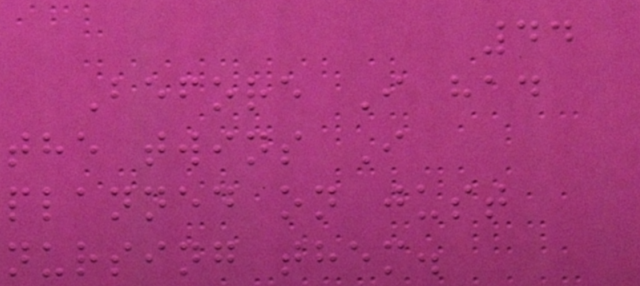44
Before I had
the twins I
planned on just
nursing them.
